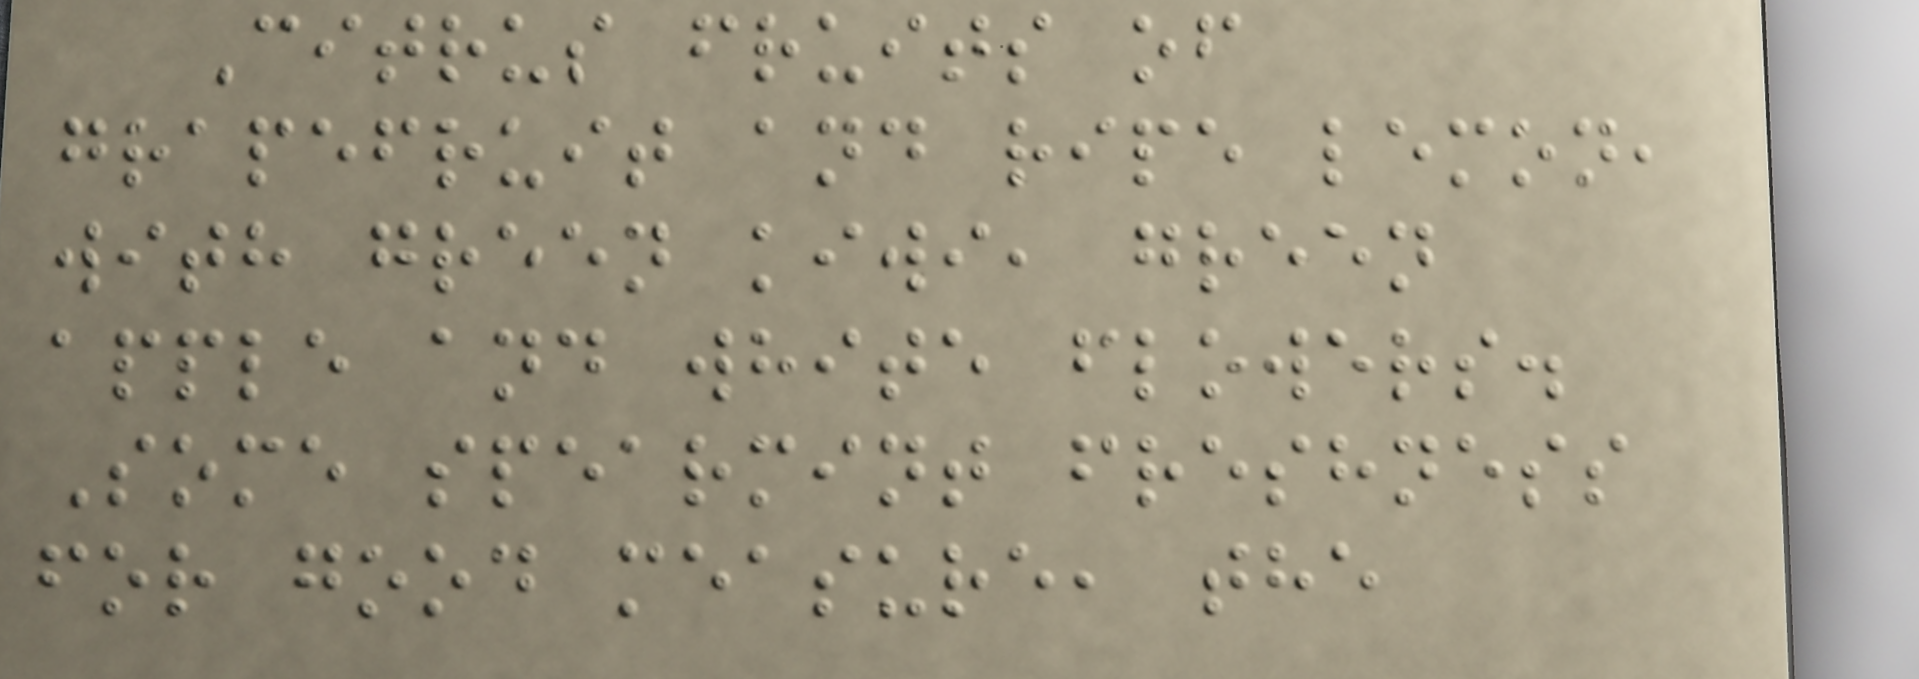Citrus fruits of
grapefruit and ripe lemon,
with green kiwi, green
apple and white flowers.
Some spearmint freshness
for good measure, the
